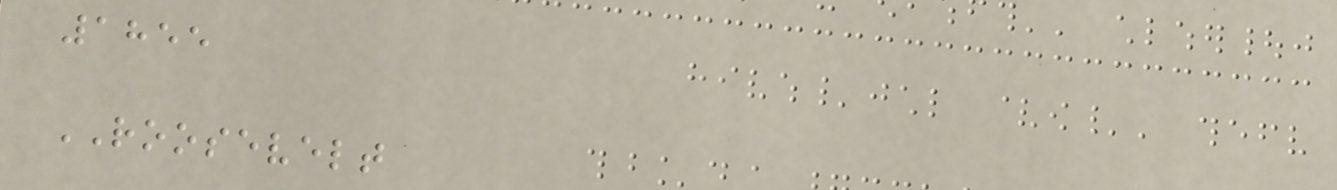1855
ROOSEVELT
